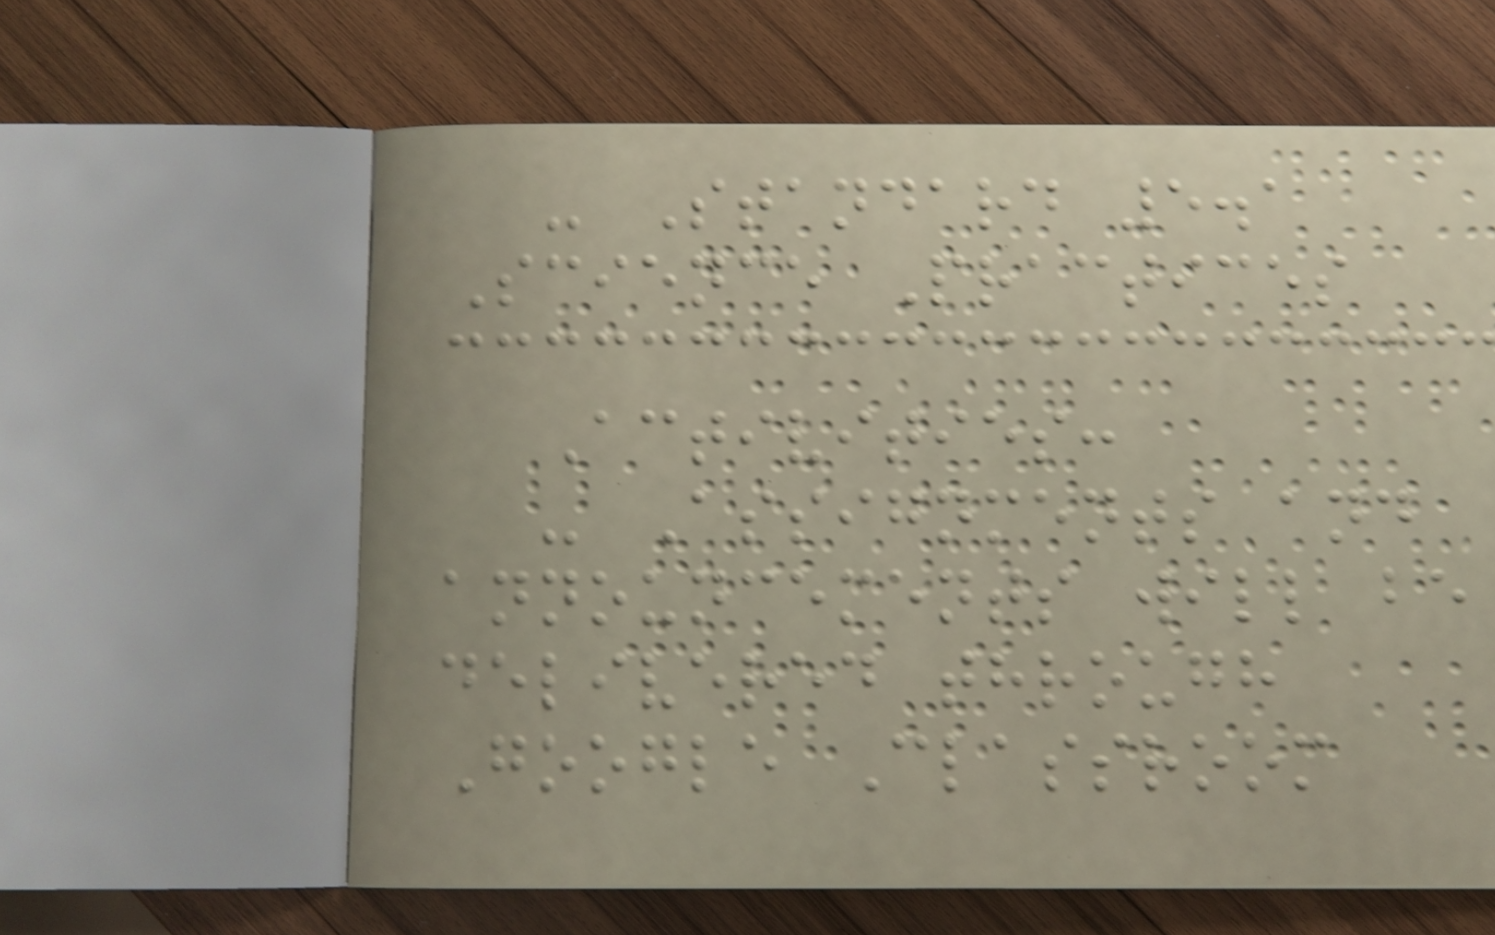- Standard 5.1
Science Practices
Activities:
- Assignments and
announcements will be
delivered through
Google Classroom
